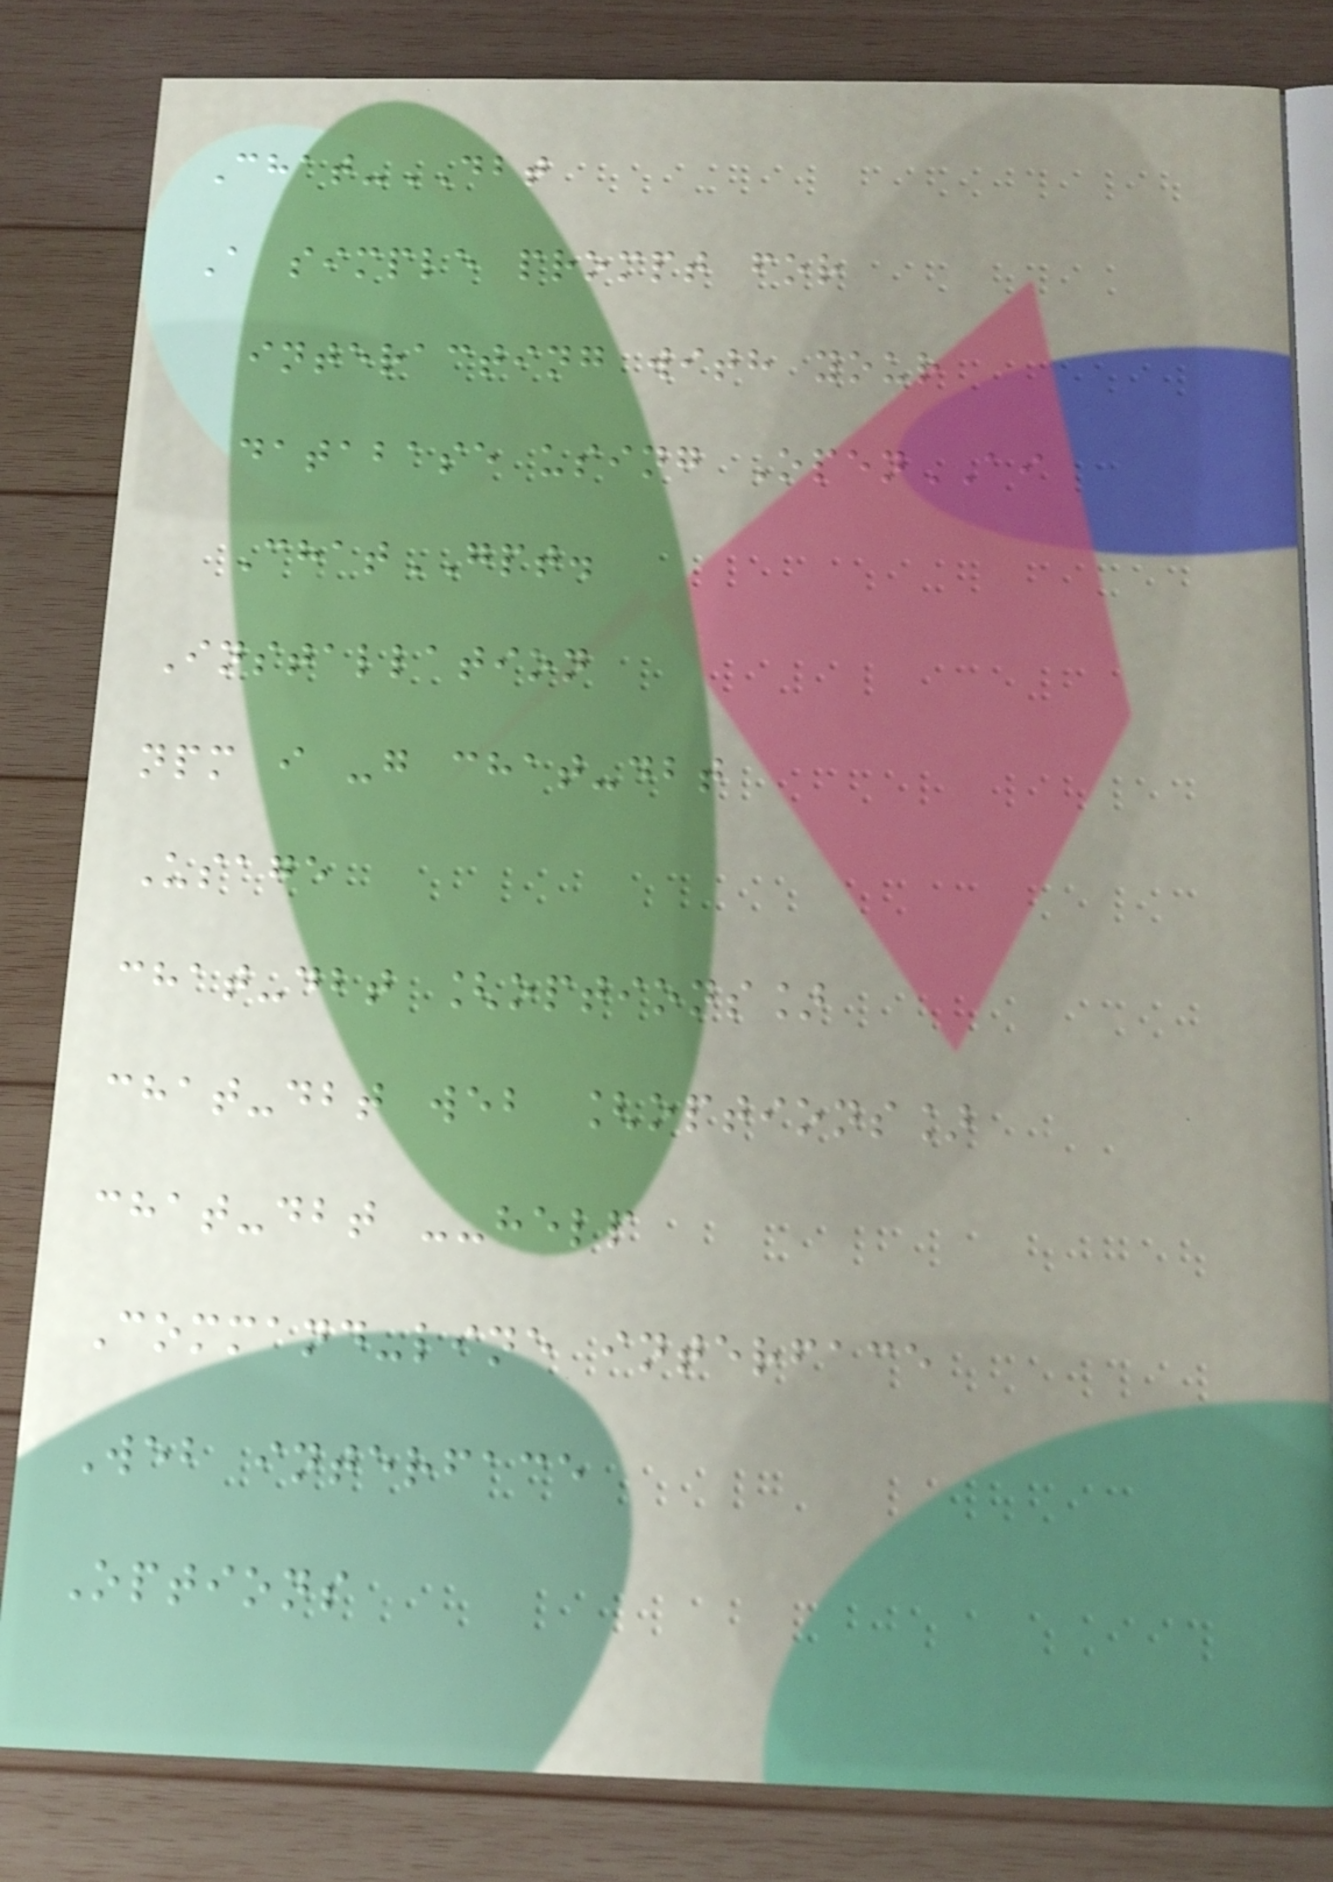Chat-DBT
A simple prompt for
interacting with your
database using OpenAI
ChatGPT.
Installation
npm i -g chat-dbt
Usage
chat-dbt [options]
chat-dbt web [options]
chat-dbt --help
Command-line interface
Web interface
Options
